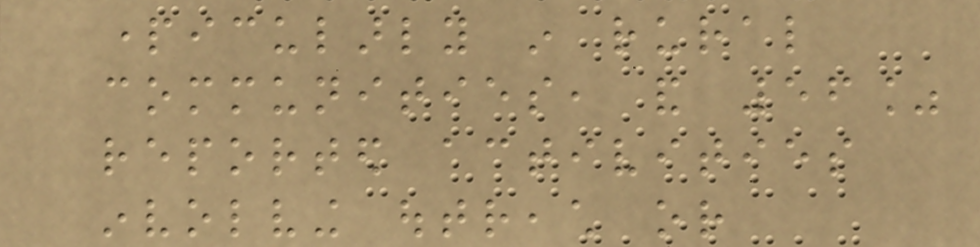particularly in rural
communities, and 56%
reported activities
involving outreach or
